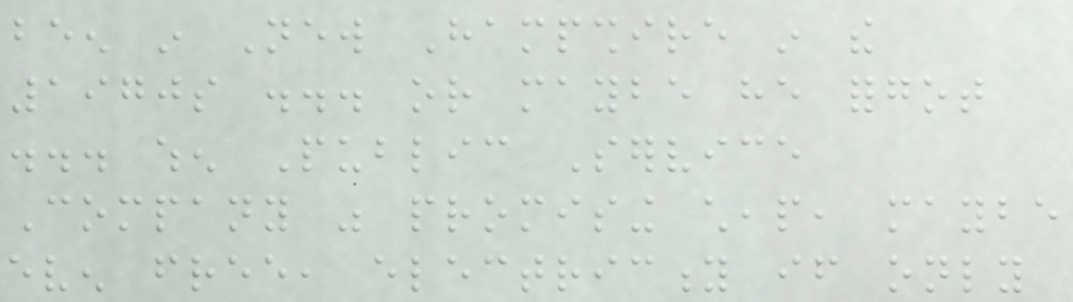been in New Hampshire in the
1970s ... or maybe he forgot
... when Public Service
Company was promising cheap, maybe
even free, electricity if only
